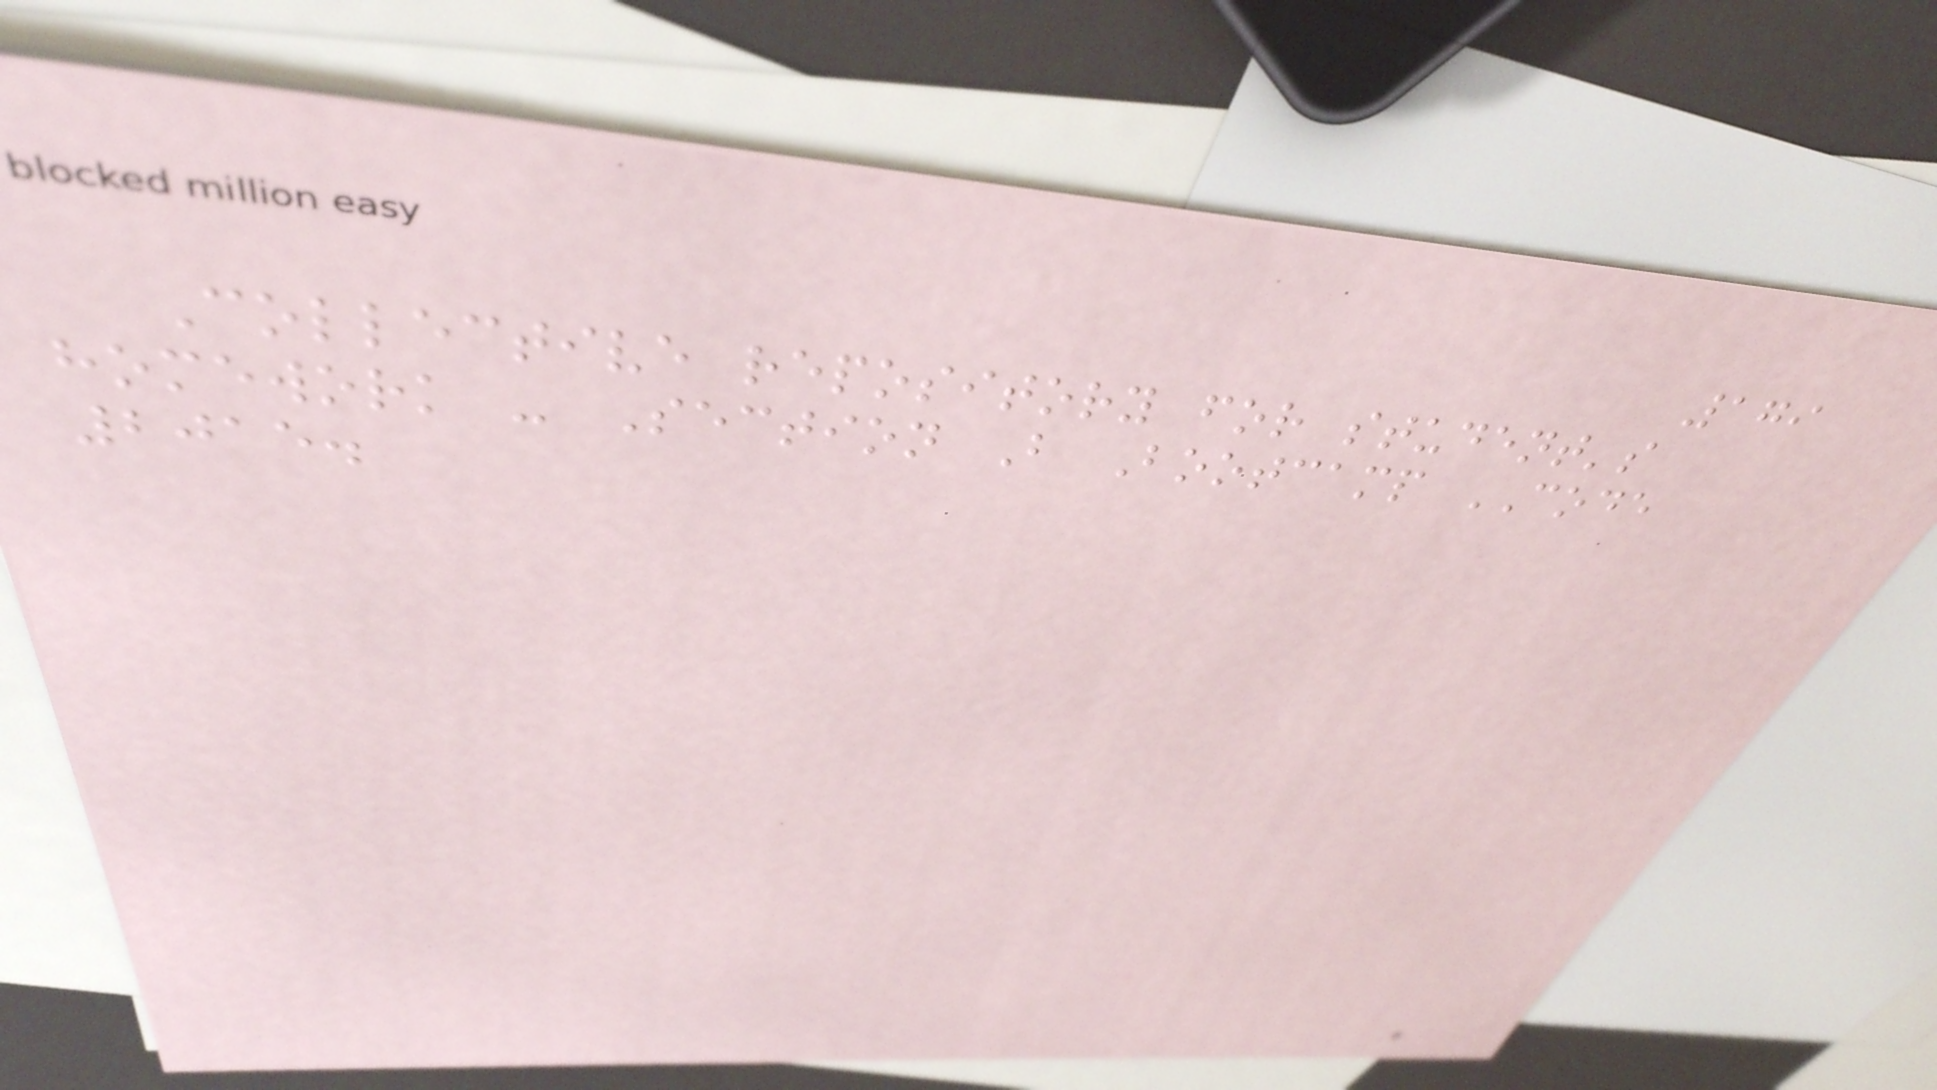179
Collective repository for student's
homework - Section B Bootcamp CODE
2015.
